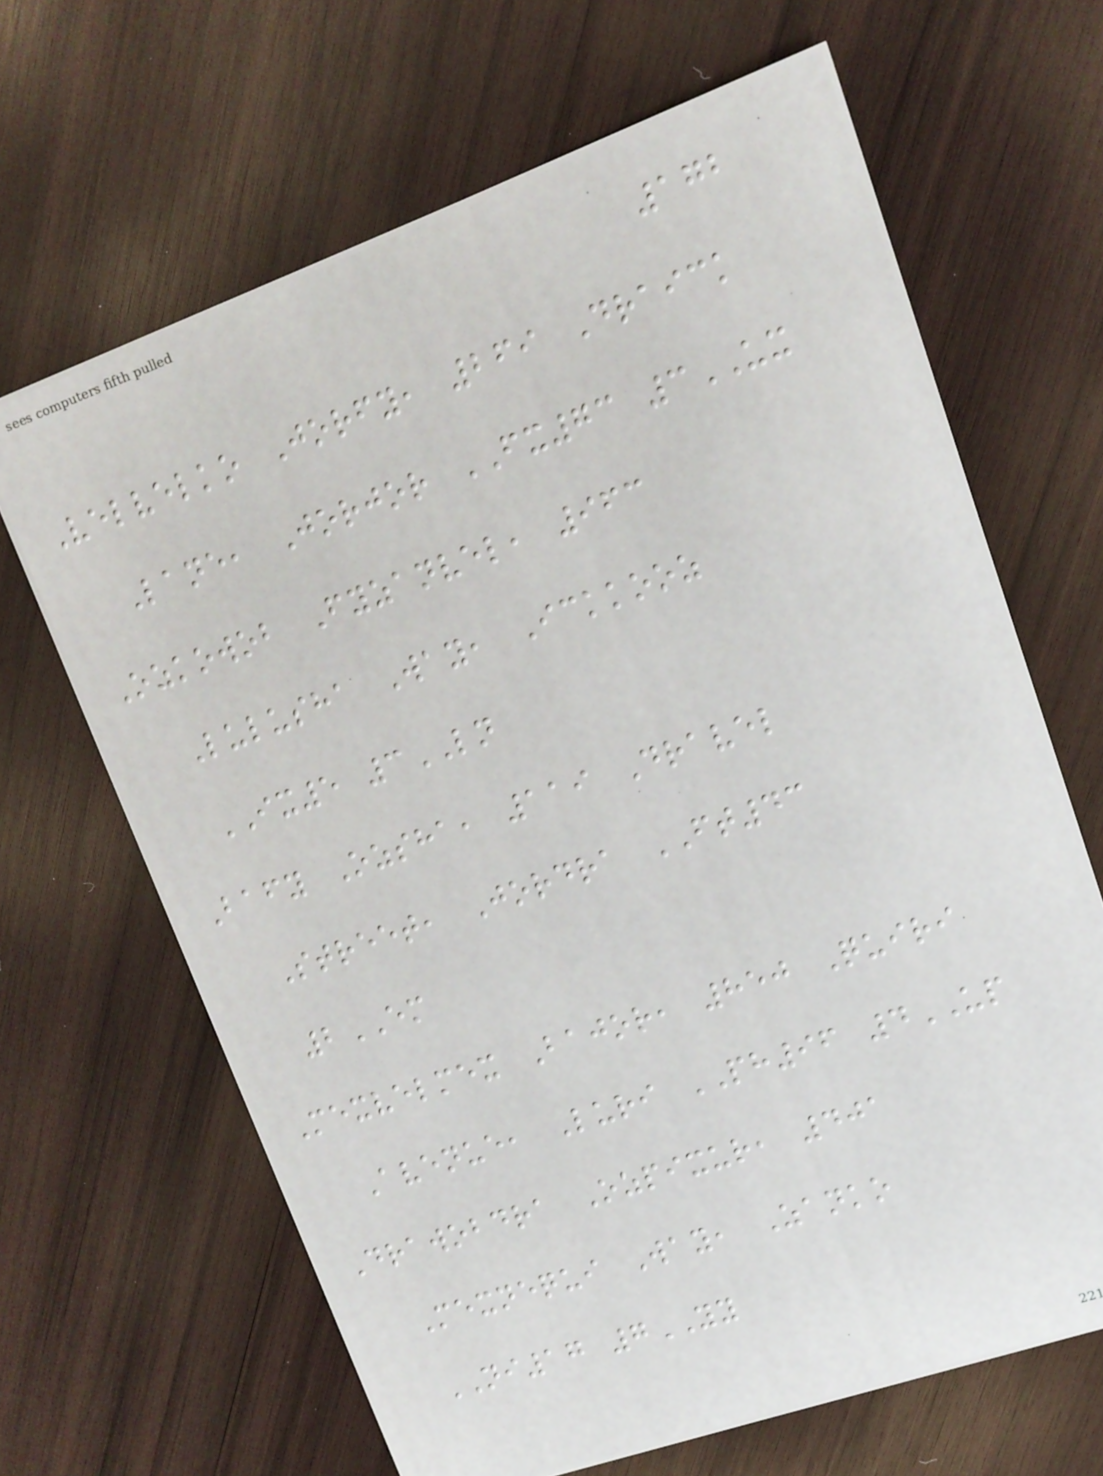172
Velvelko Jorfy, 269 Draick
Lane, Jorjor FX73 3UX
Ozkowob Fyzanvel, 963
Lulusha Way, Ickkooz
IX5 3LN
Bafy Ozsha, 119 Dravel
Street, Jordra FT43
2EM
Mexvelmex Bajor, 850 Quiri
Avenue, Luri PH96 4UP
Drawobdra Ozpixur, 401
Mexnequi Way, Zanko
NI17 7YY
